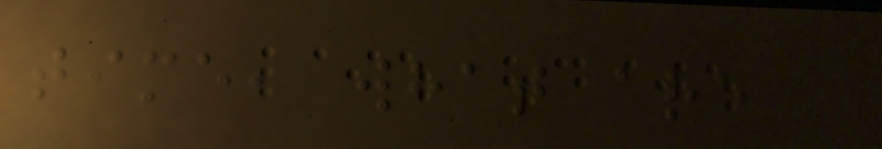time, what are
